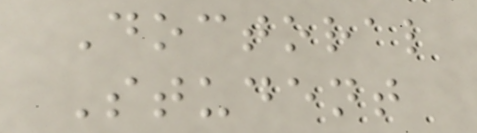Doctoral
Student
